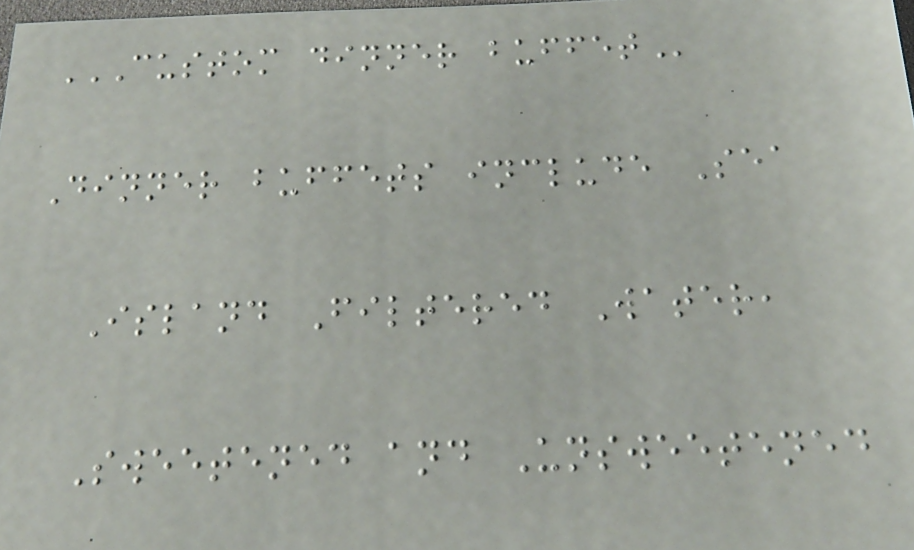CUSTOM DINNER BUFFET
Dinner buffets include Sea
Island Filtered Water,
Sweetened and Unsweetened
